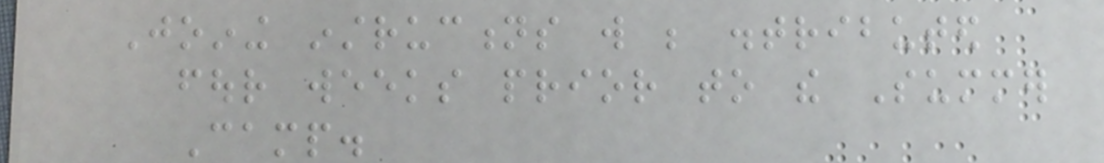Joining instructions will be distributed
four weeks prior to the Summer
Camp.
